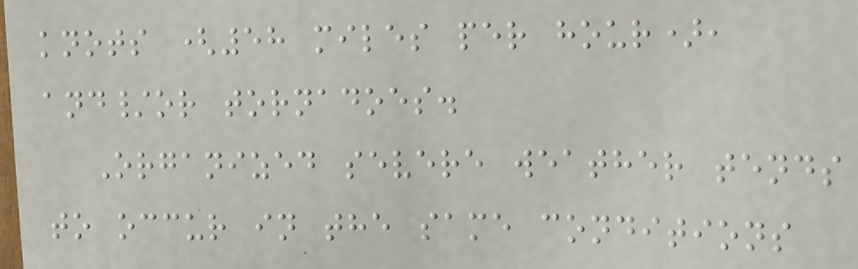knots (58 miles per hour),
and/or tornadoes.
Organized severe weather tends
to occur in the same conditions
